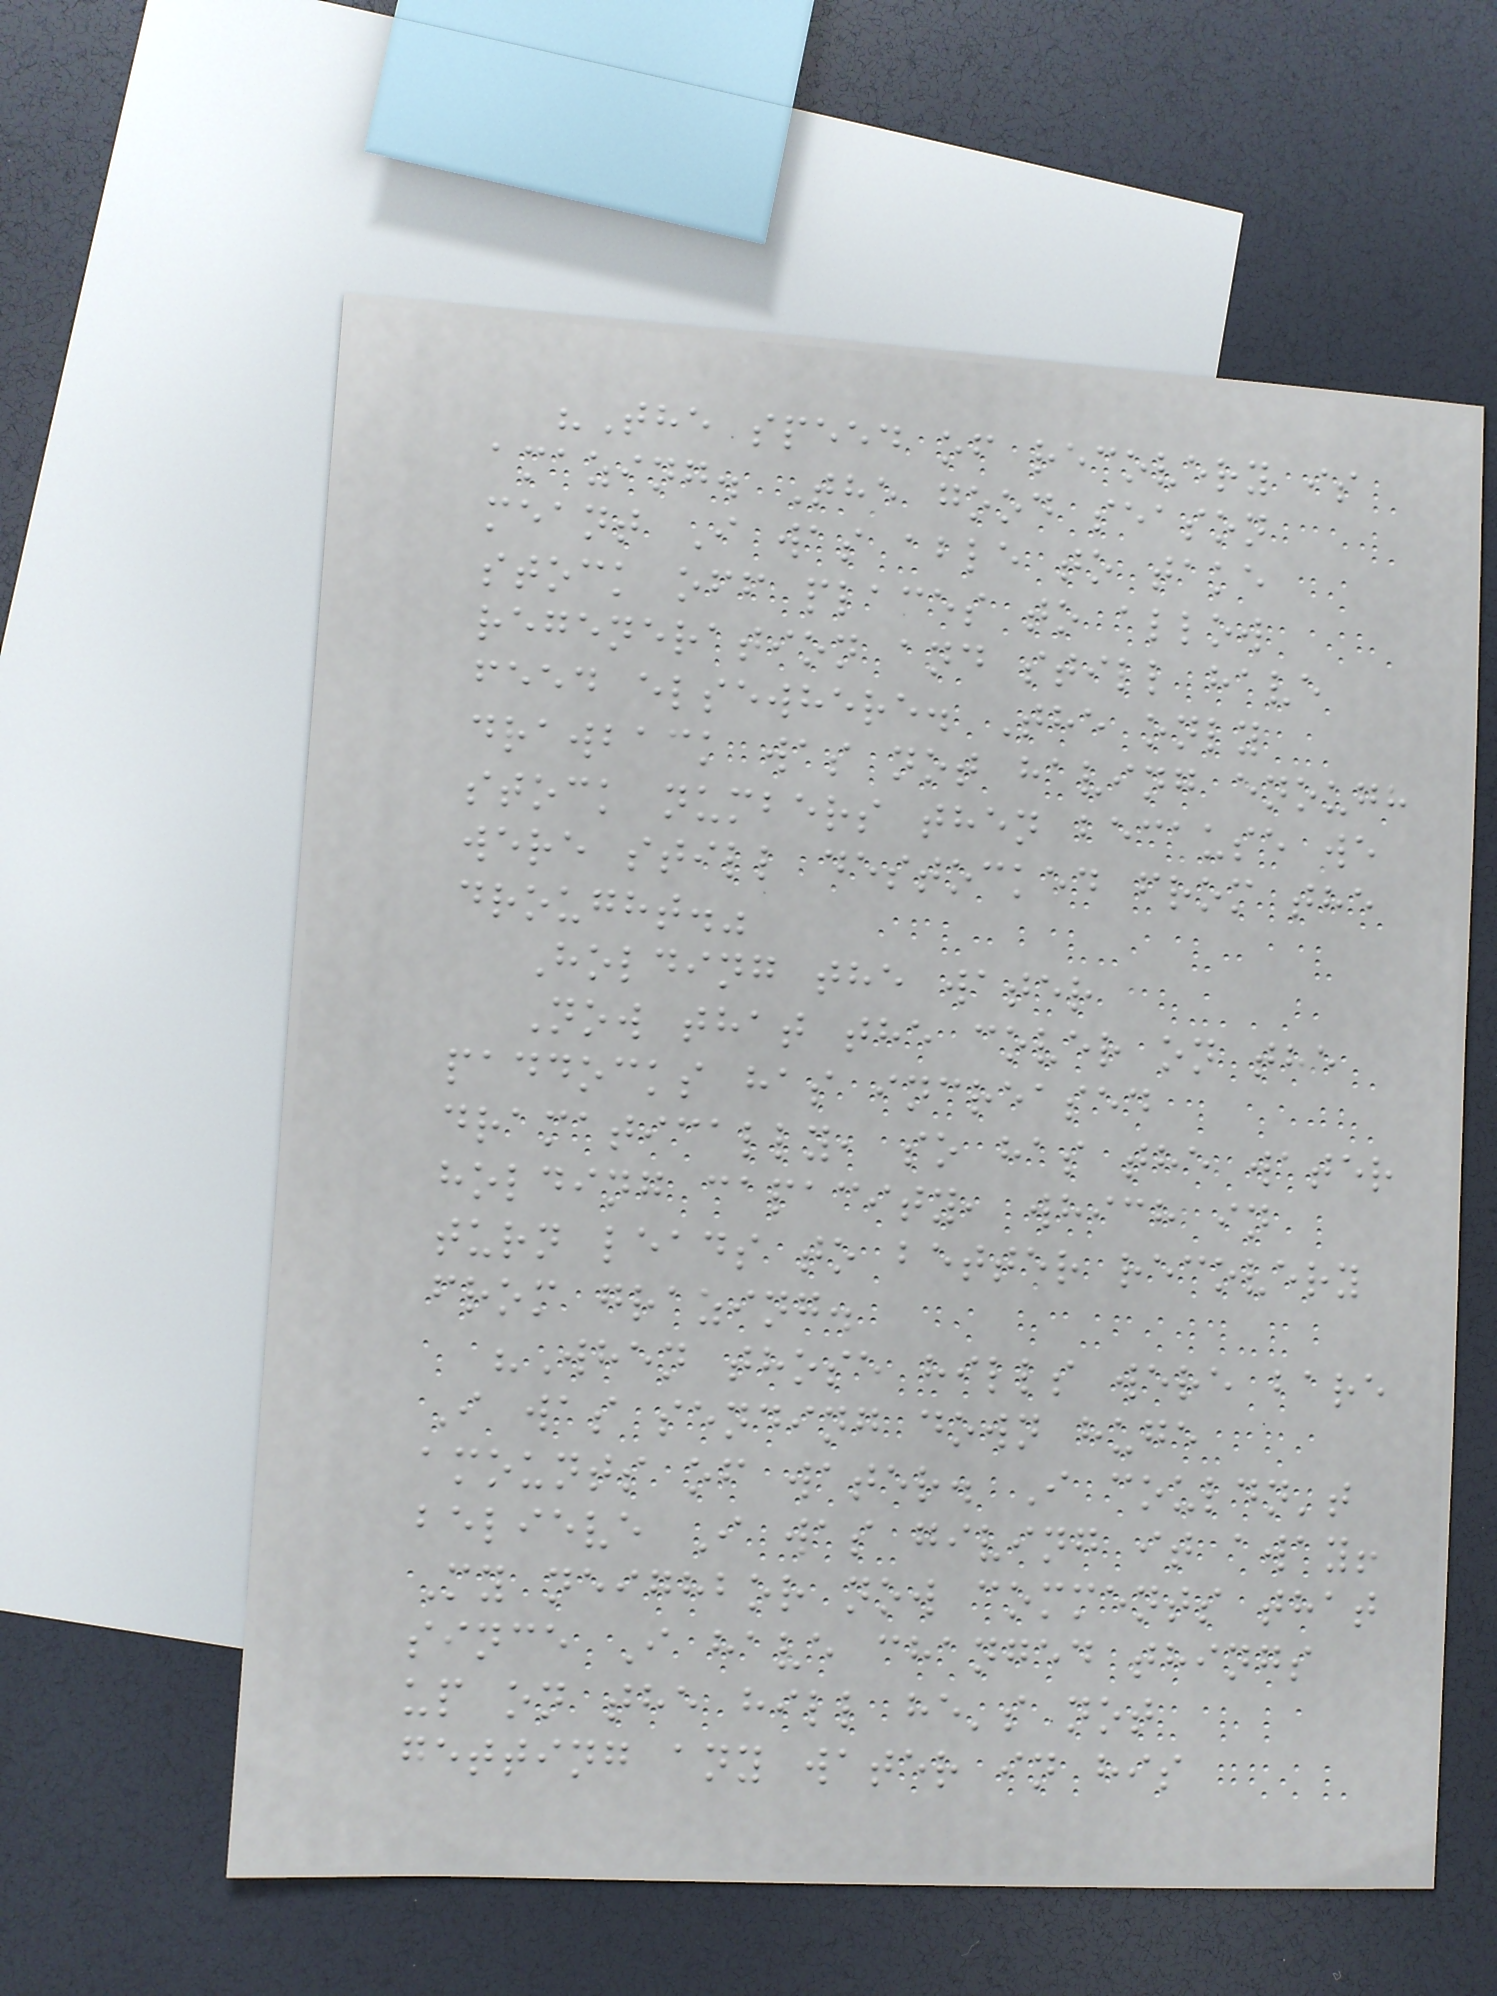"The speed of recovery is
amazing. The good season
meant I was able to take
stock off places to allow
regeneration and still have
feed elsewhere. The only
drawback was not having enough
stock numbers then because we
were still destocked from the
drought."
Holding the water
Now that the cover on the
paddocks has increased
dramatically, so has the water
holding capacity, which in
turn leads to better recovery
from grazing.
"When those hills were bare
I was sending down huge
amounts of water. I couldn't
believe I was giving it away!
My neighbor now comments that
since I have changed things
up on the hill he's not
getting any water in his
